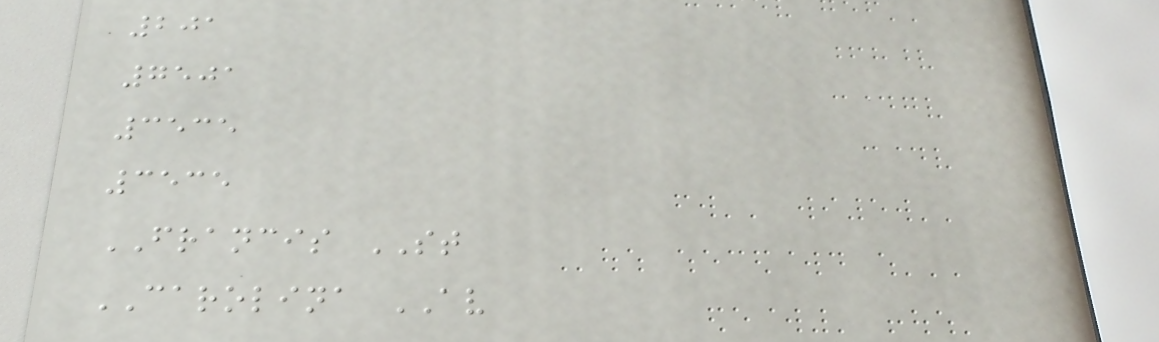201
7501
3535
3535
FRANCIS ST
CAROLINA AV
